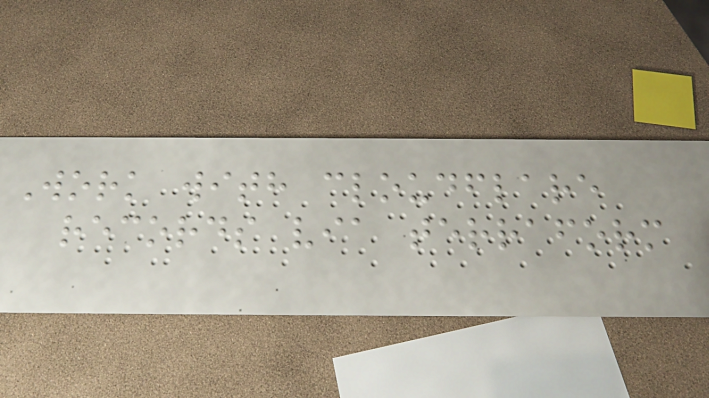Work with cloudflare
records via terraform
